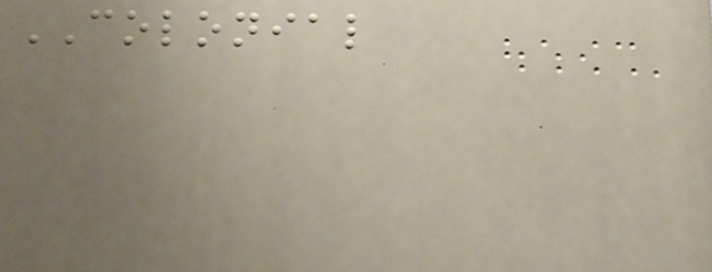COLONIAL
